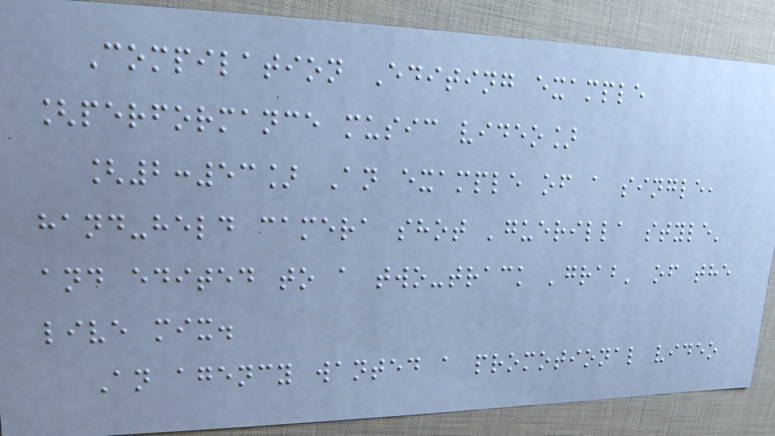Compilation Editing example
[performance music video]
[2:53] An example of a single,
hand-held camera shot 'guerilla style'
and edited to a two-track 'grab' of the
live mix.
An agency wanted a promotional video
